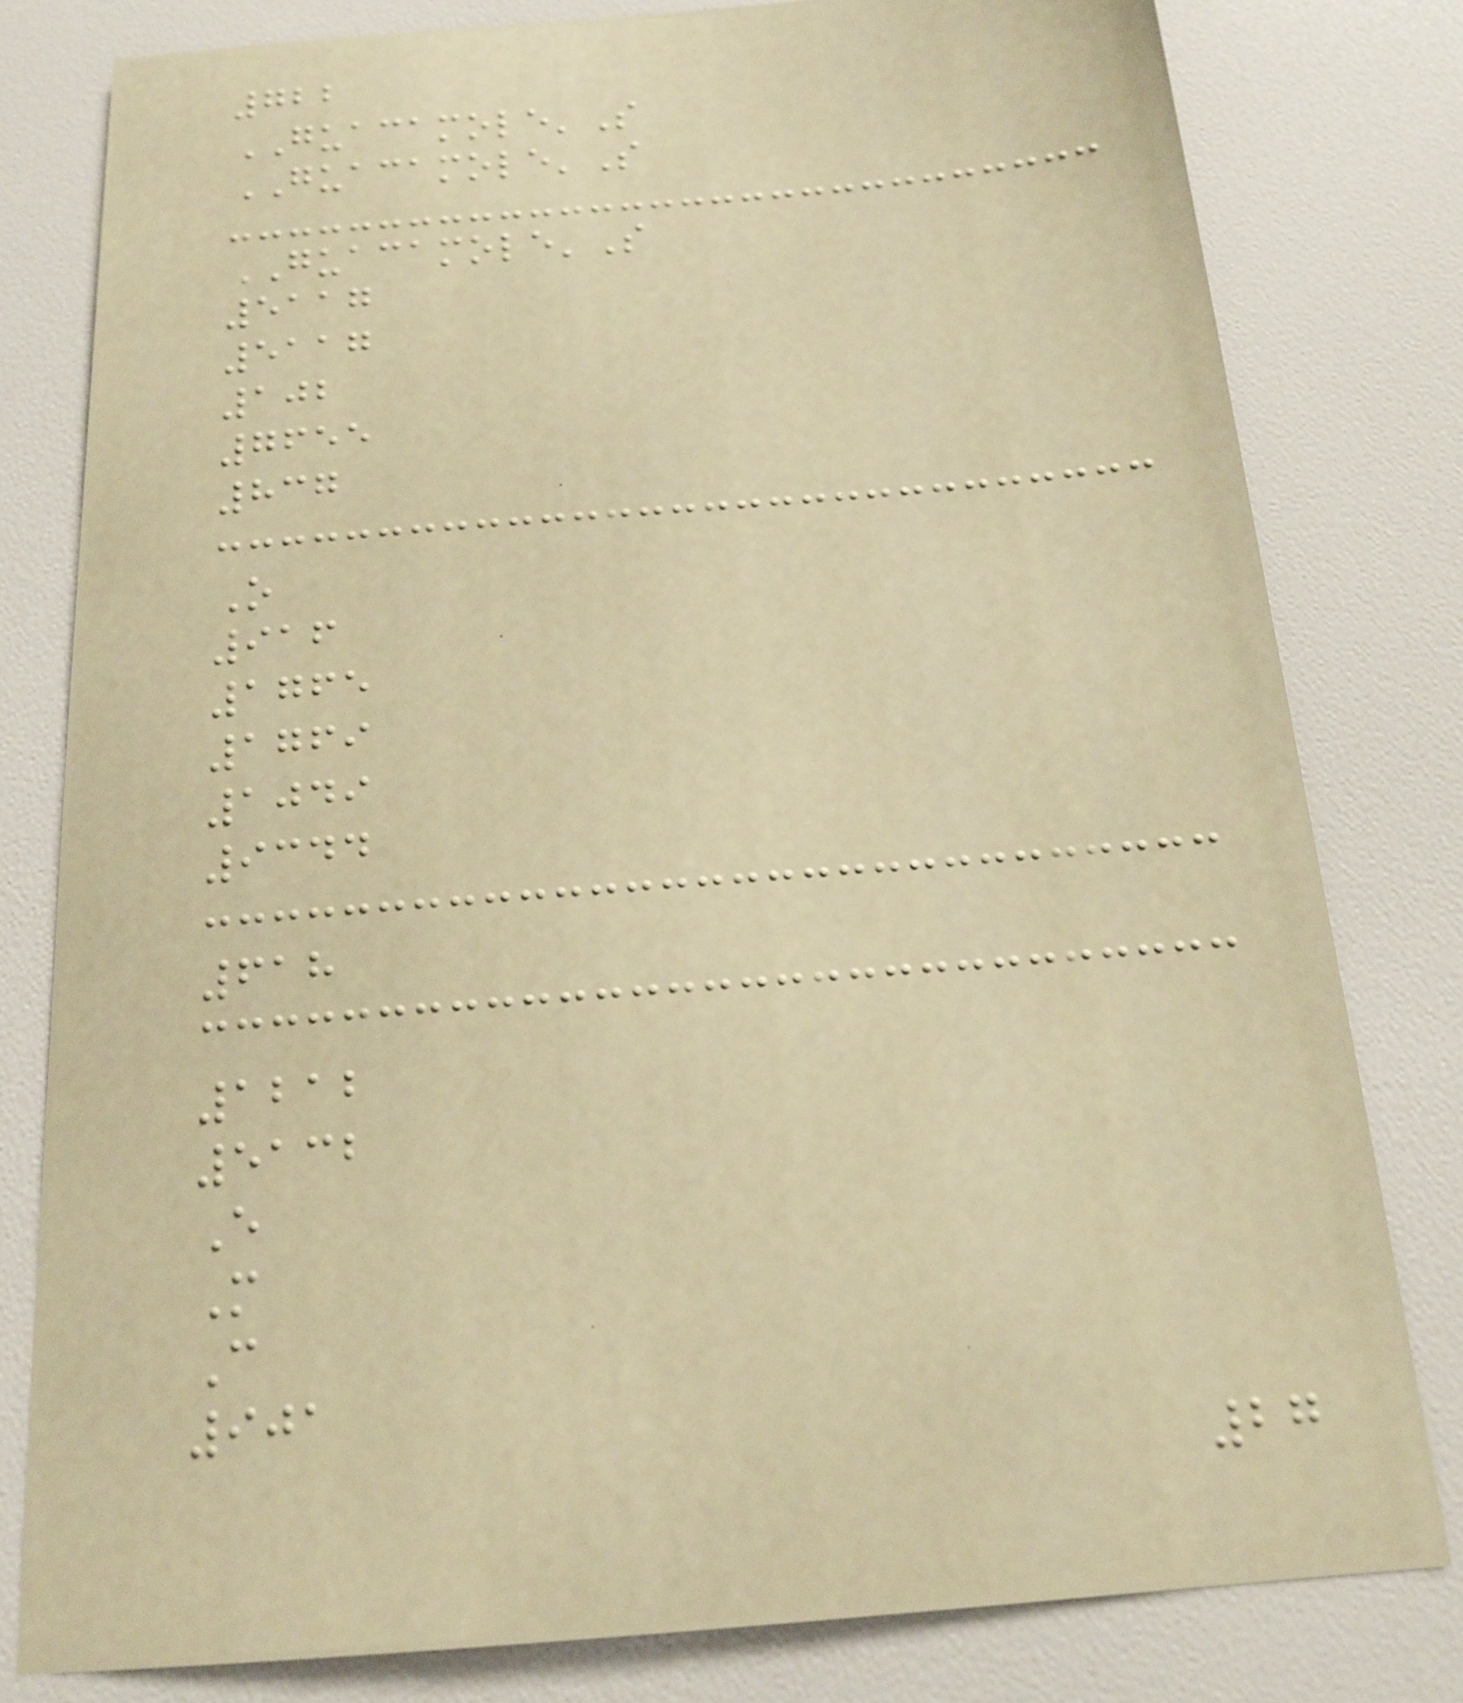722
GUACAMOLE'S
GUACAMOLE'S
GUACAMOLE'S
5117
5117
102
7655
837
O
916
1765
1769
1049
9344
618
1212
5132
E
M
C
901
27
